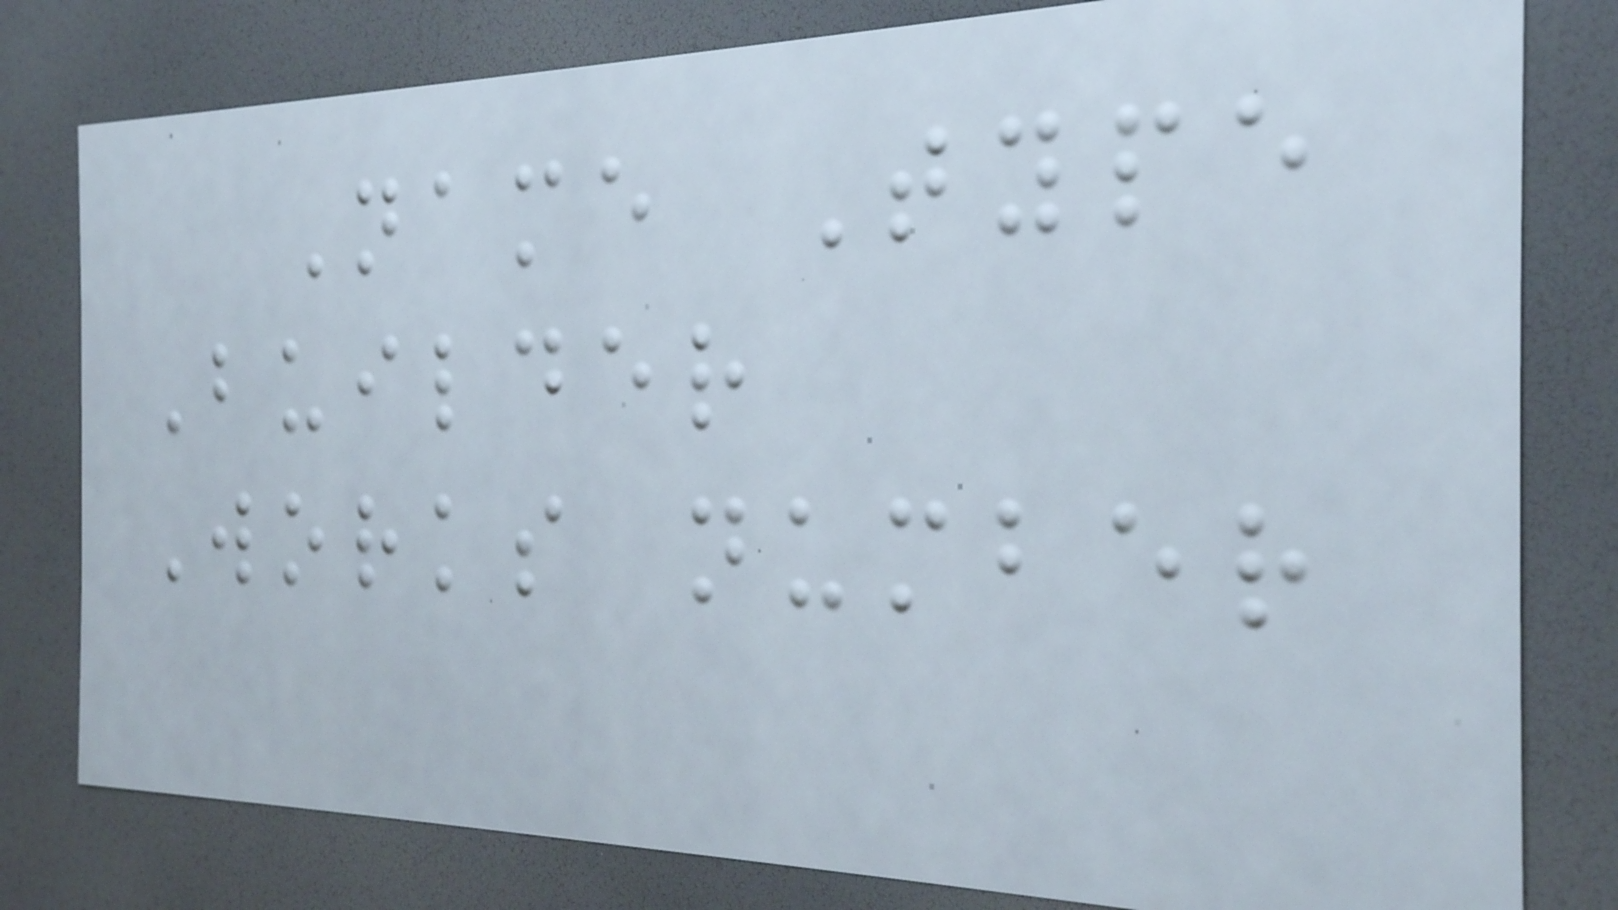Name Type
Builder
Works number
